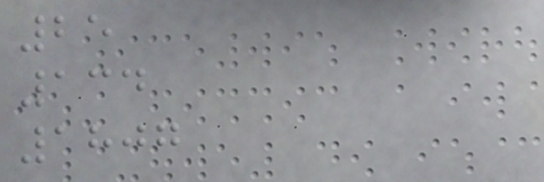25
134
1807
